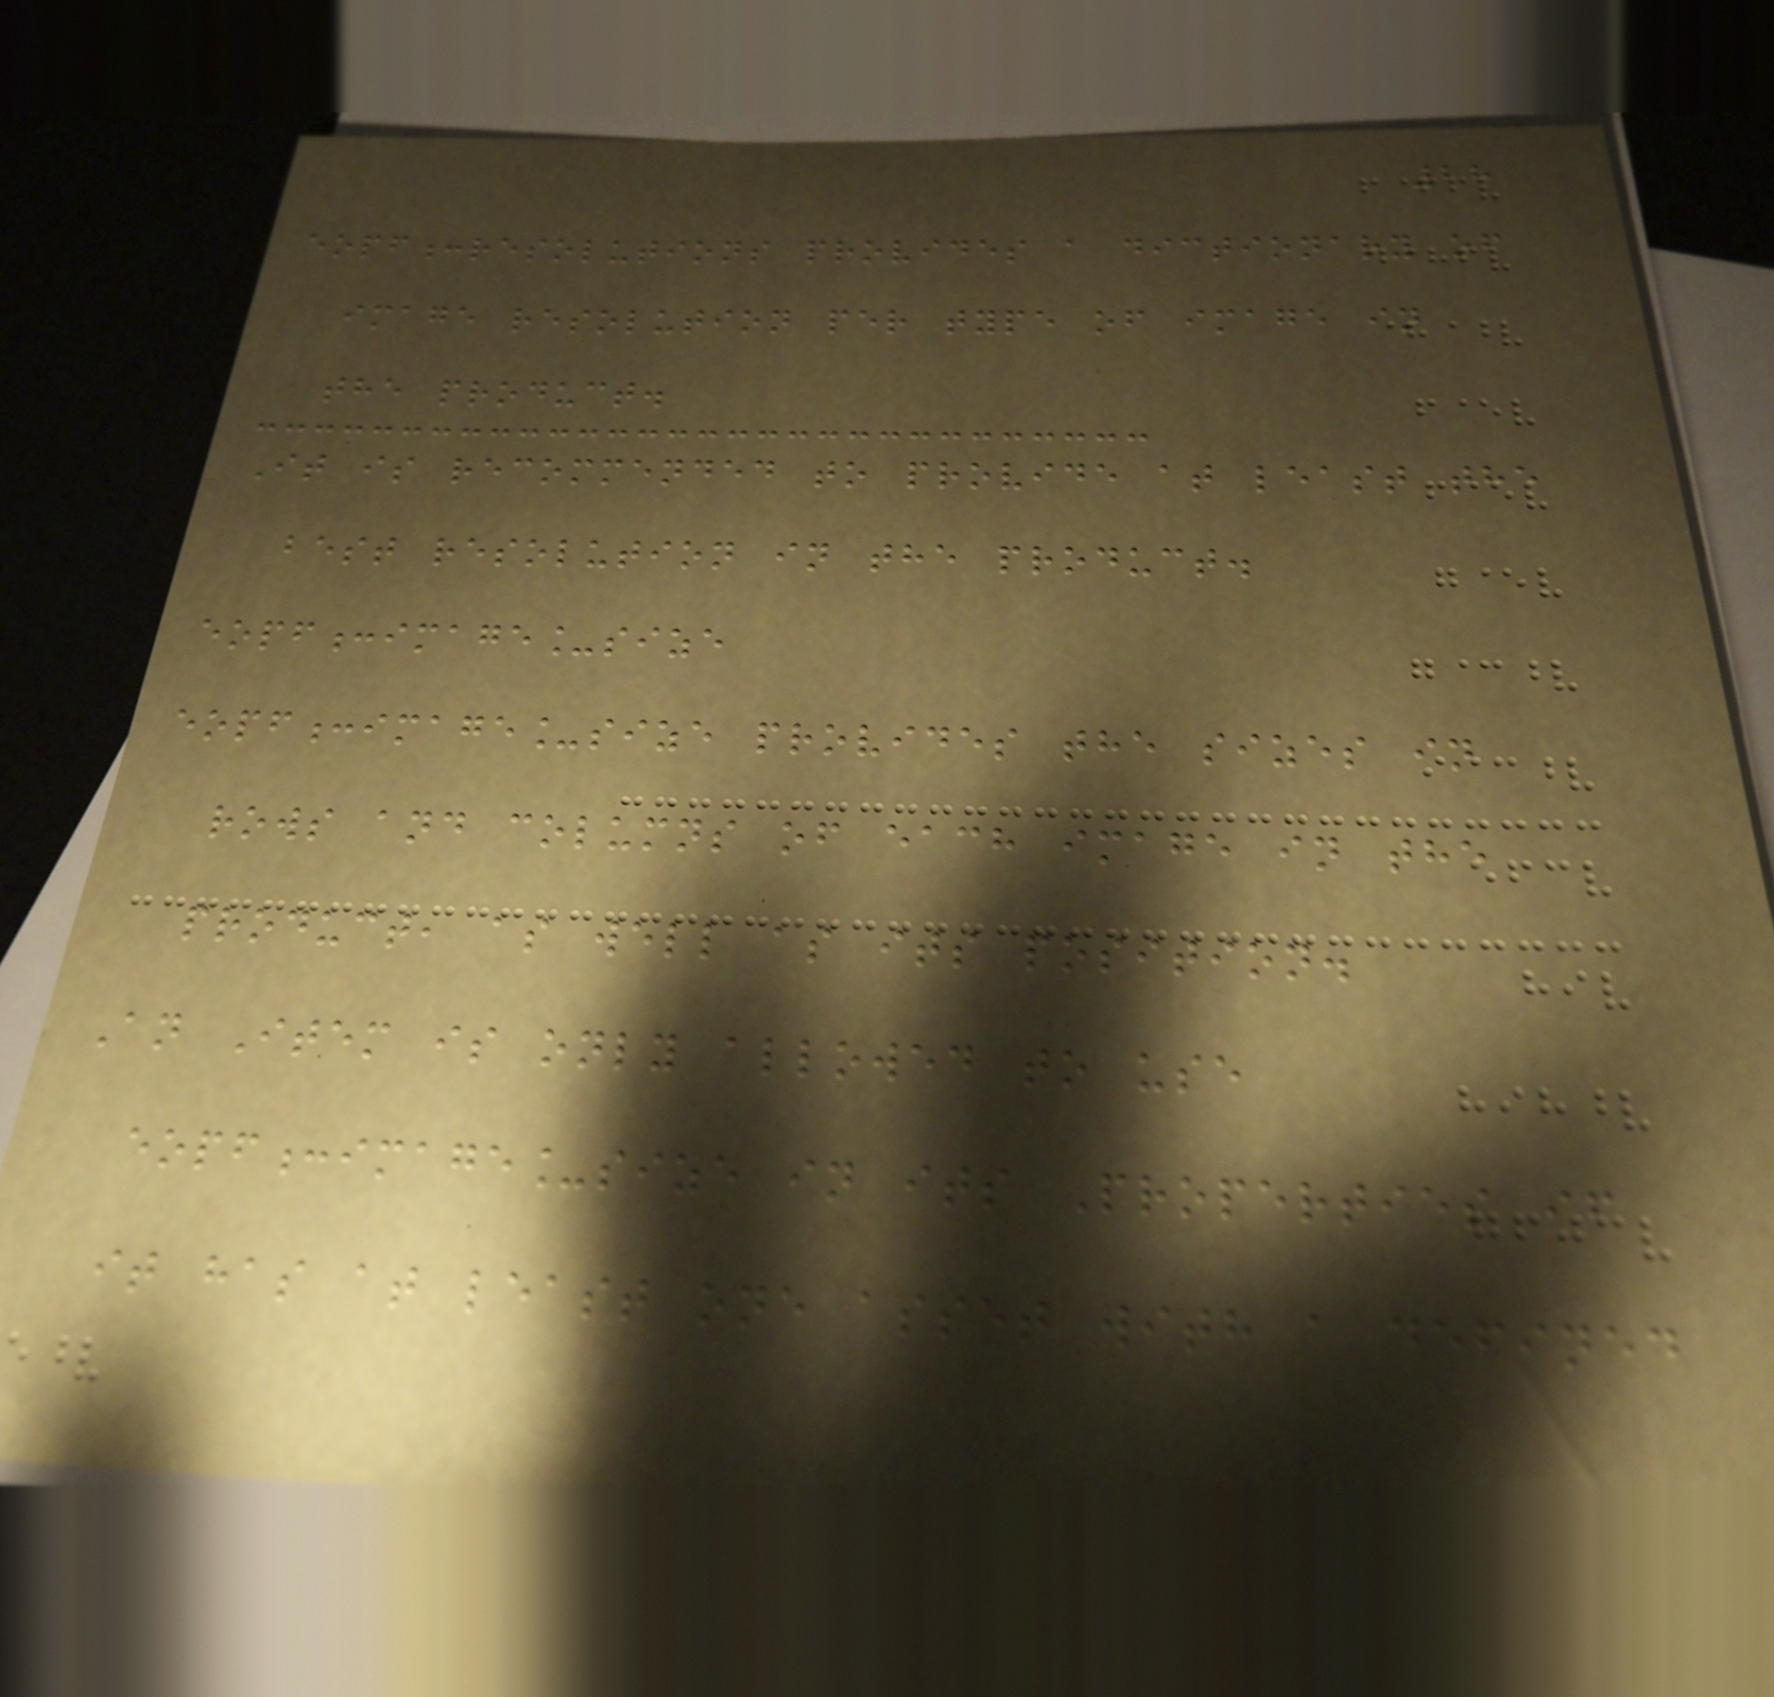28
eopf:resolutions provides a dictionary of
image resolution per type of image in
the product.
It is recommended to provide at least the
best resolution in the product.
eopf:image_size
eopf:image_size provides the sizes in
rows and columns of each image in the
product, as well as its position.
An Item is only allowed to use
eopf:image_size in its Properties if
it has at least one asset with a defined
